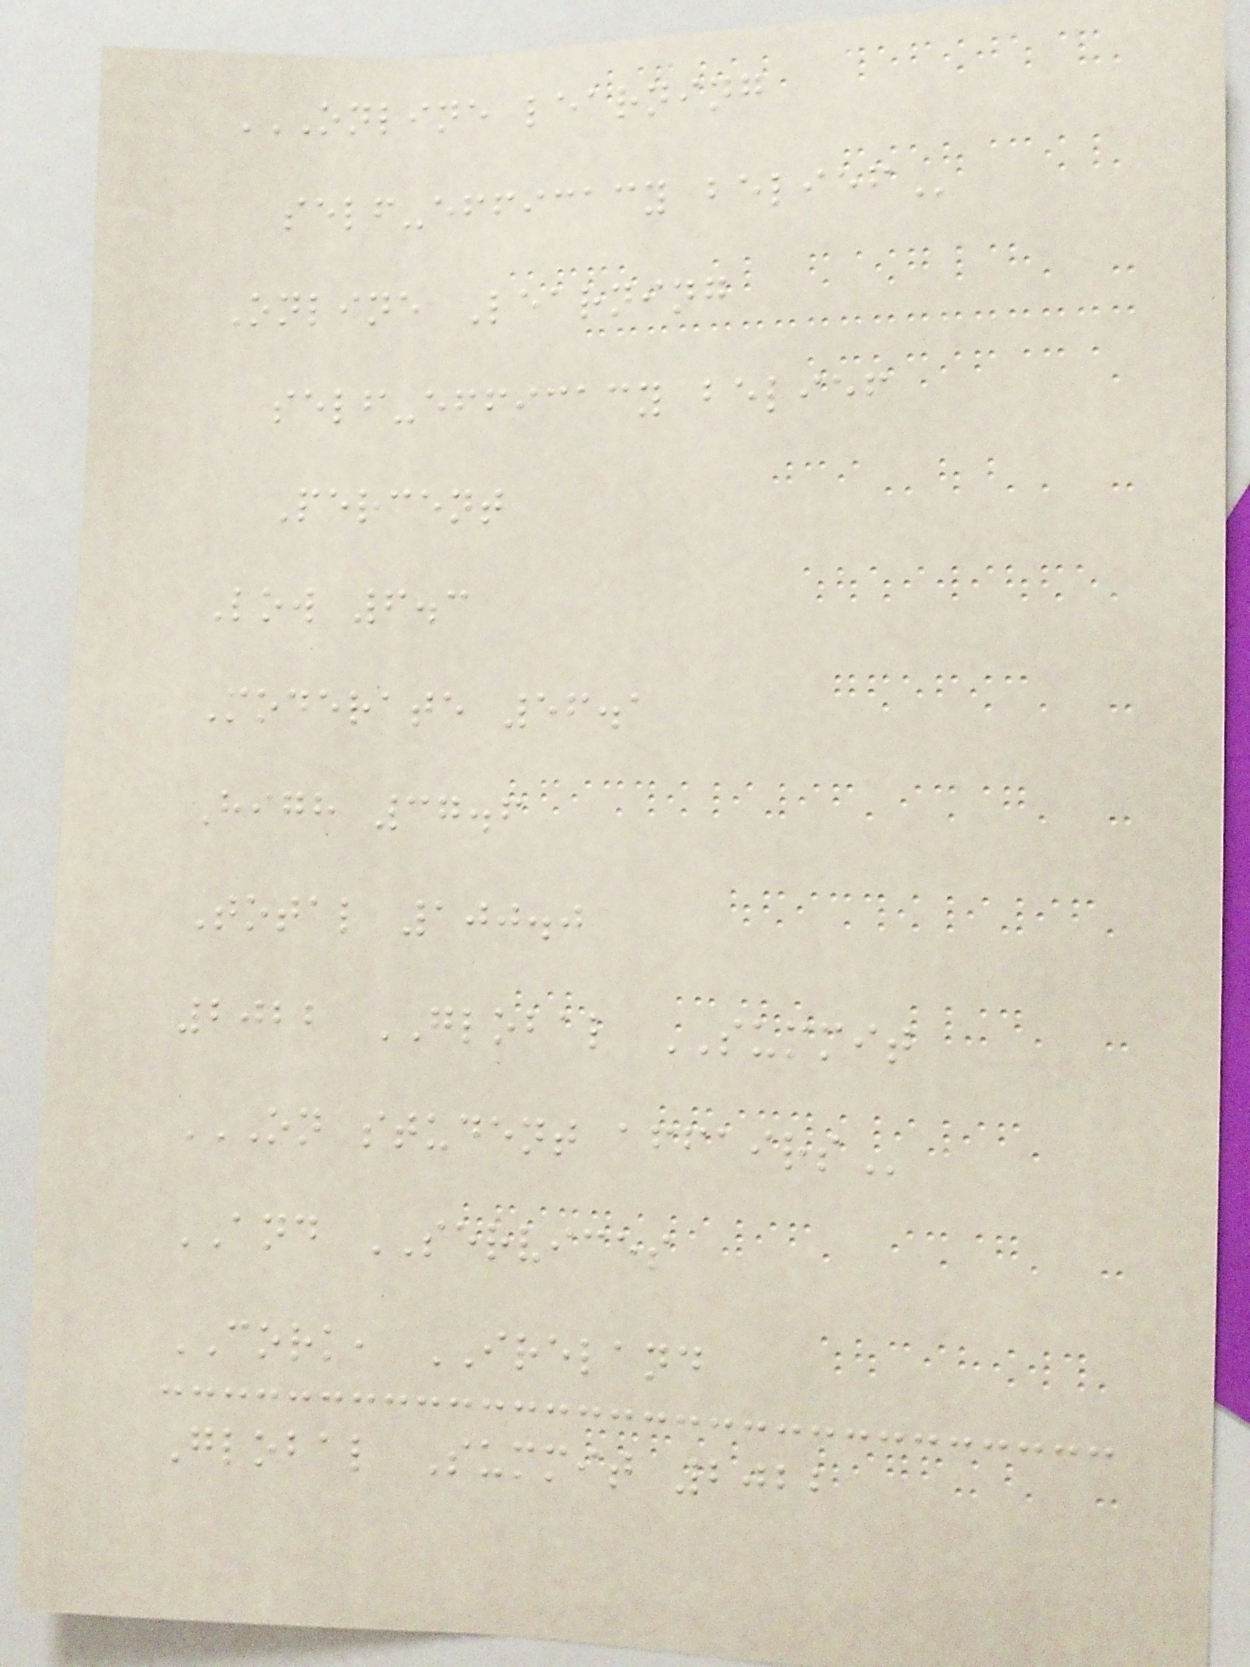ONLINE LEARNING
SELF-EFFICACY BELIEF
Online Learning
self-efficacy belief
Percent
Low 6.3
Moderate 56.1
High 37.6
Total 100.0
2022 GLOBAL SUMMIT
ON STUDENT AFFAIRS
AND SERVICES
CORK, IRELAND
Global Summit 2022
